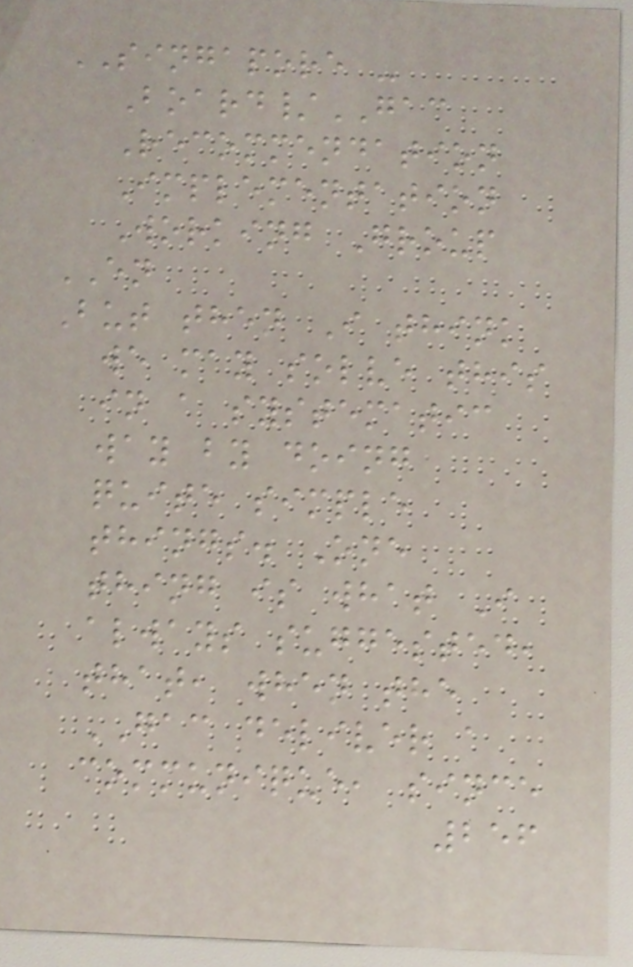SINGAPORE -
Board/GAC
Recommendation
Implementation
Working Group
EN
But then I think
we may solve this
in a systematic
way by doing
quite simple
things. One
thing is what I
always suggested,
that, when the
GAC deliver a
communique, since
256
